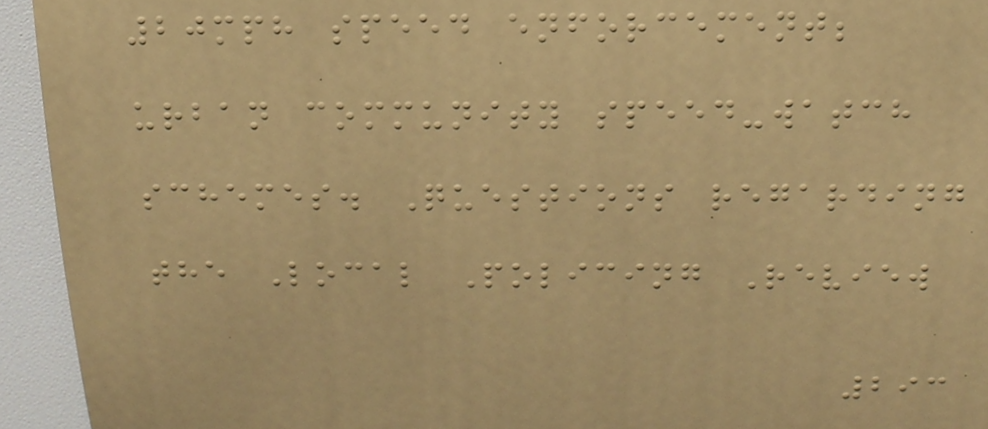20mph speed enforcement;
urban community speed-watch
schemes. Questions regarding
the Local Policing Review
293
